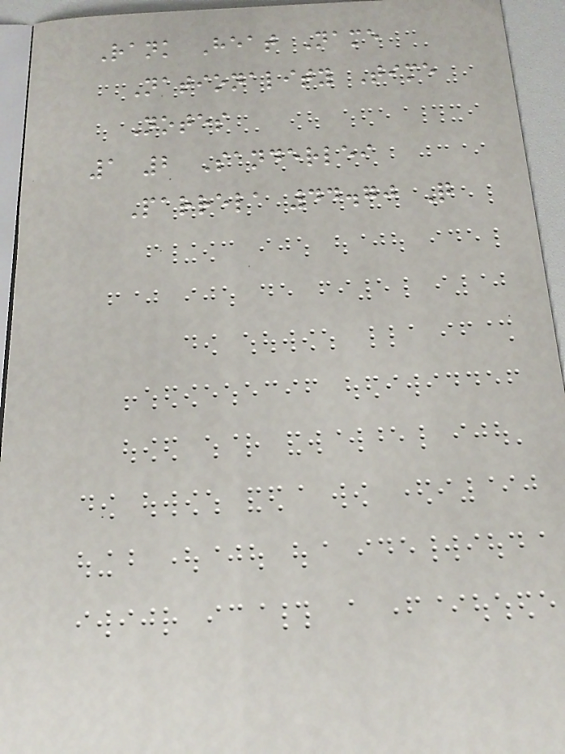Rank Heat Name
Nationality Time
Notes
1 2 Sanderlei
Parrela 44.70 Q
